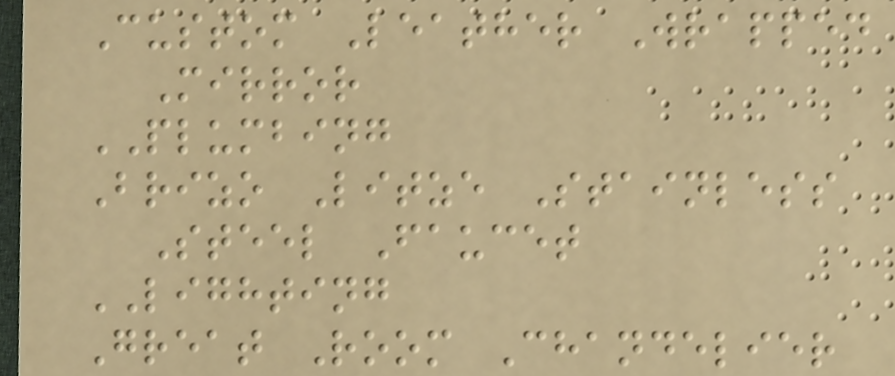Custom Leather Wrapped
Mirror
PLUMBING
Brizo Litze Stainless
Steel Faucet
LIGHTING
Great Room Chandelier
